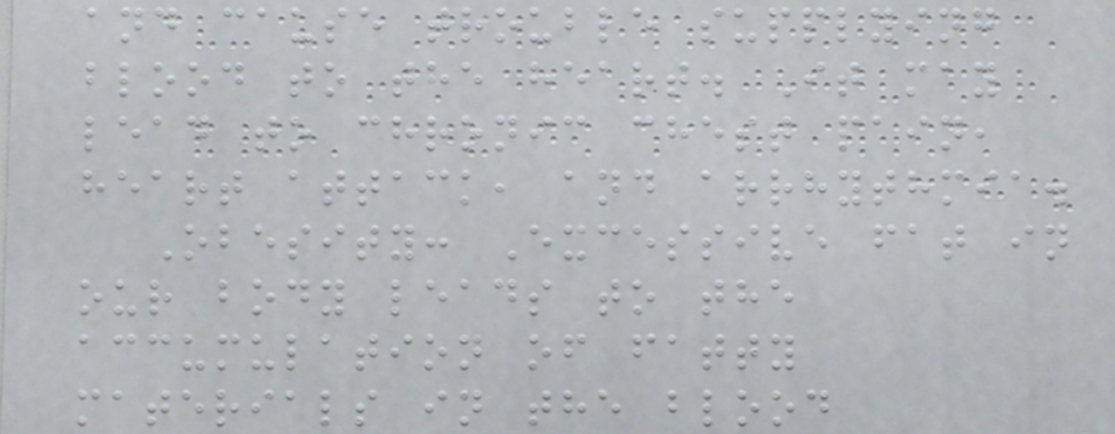and cause trouble supplying
blood to the heart. It may
lead to chronic chest pain,
heart attack, and arrhythmia.
Obesity: Excessive fat in
our body leads to the
accumulation of fatty
materials in the blood
